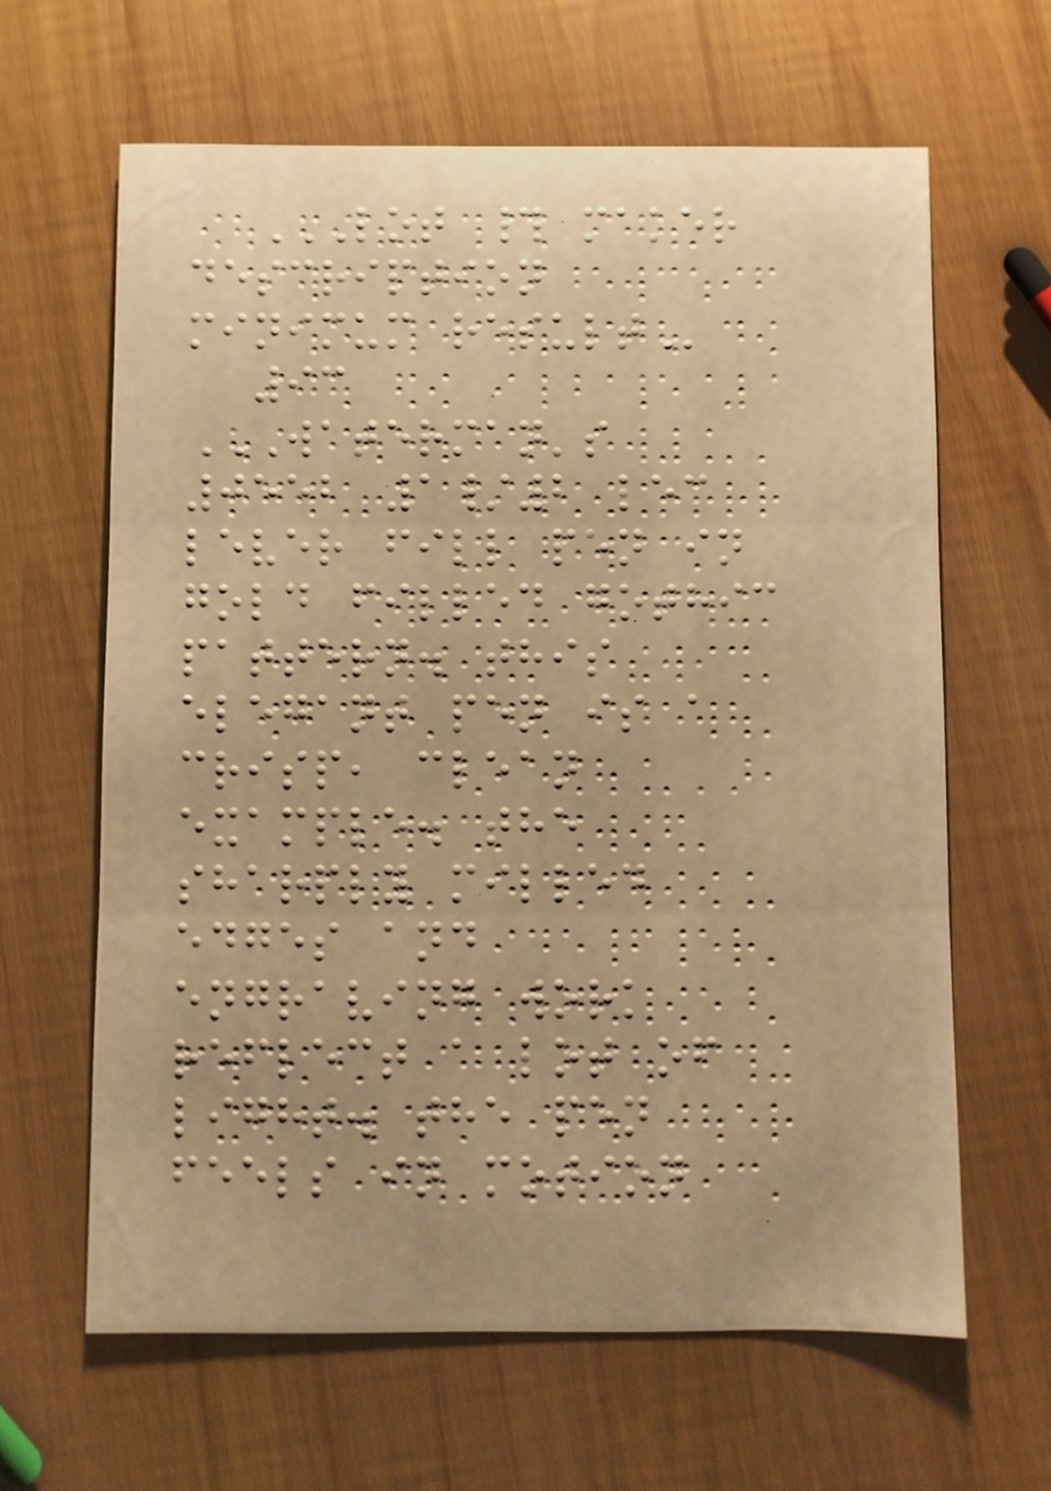LOT # MAKER
DESCRIPTION
MINIMUM RESULT
93
WATERMAN'S
0552 1/2 LEC
LEVER FILL PEN IN
GOLD FILLED GOTHIC
PATTERN. THIS
ELEGANT PEN IS A
CRISP, CLEAN
EXAMPLE. THE
SHARPLY MILLED
EDGES AND
ENGRAVING WORK
REFLECT A LOT OF
LIGHT. THE PEN
FEELS IN MOTION
